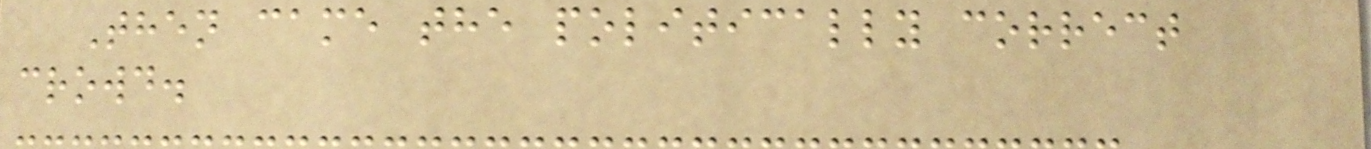Then came the politically correct
crowd.
